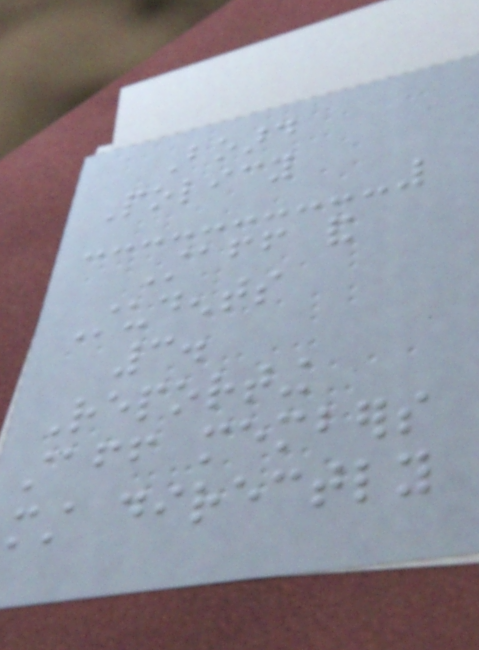Board
Policy
Staff and
Students
3.
Reporting
staff members
must directly
